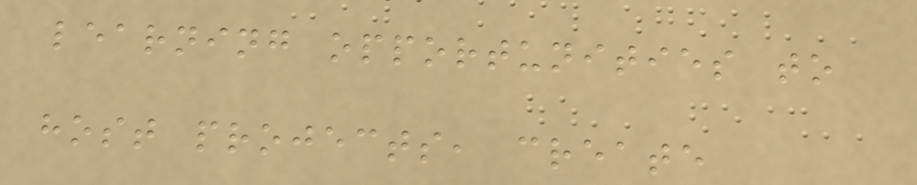learning opportunities to
host projects, create
